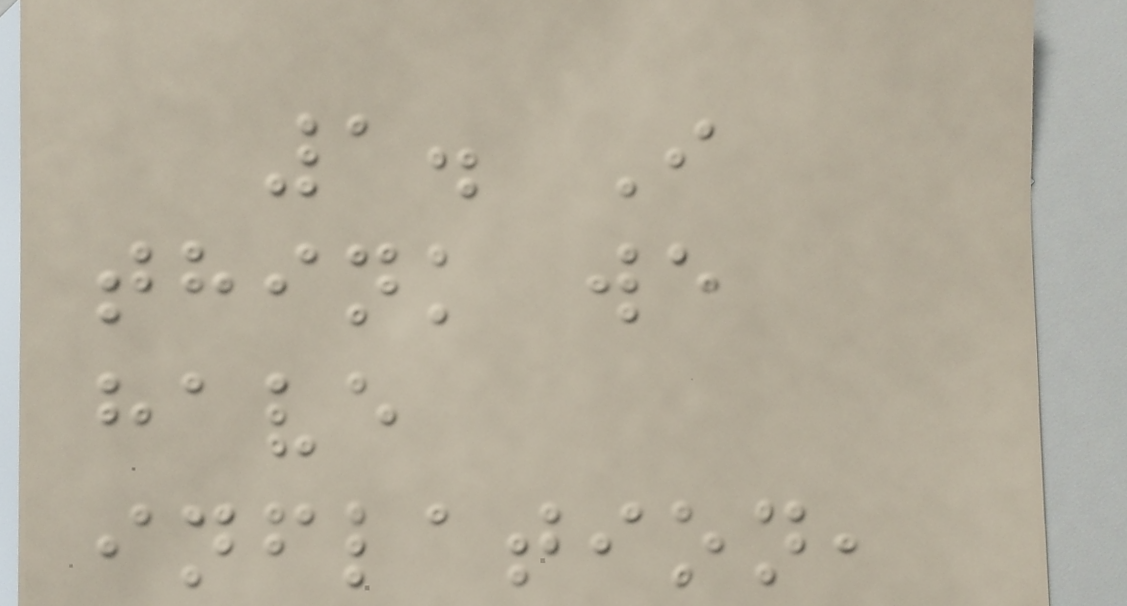1. I
think we
have
inflation,
